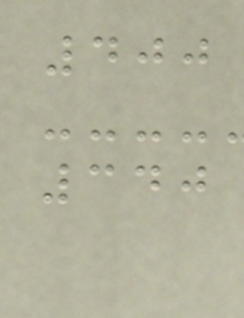400
340
